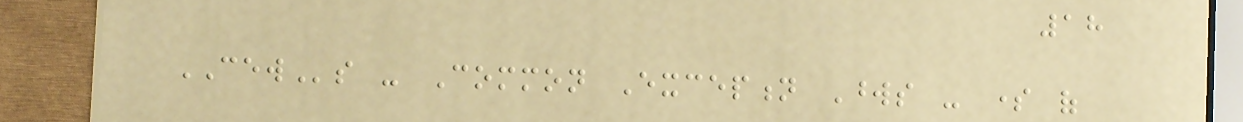18
CEWs - Common Exception Words - some of
